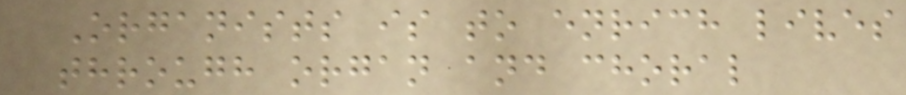Organists is to enrich lives
through organ and choral
